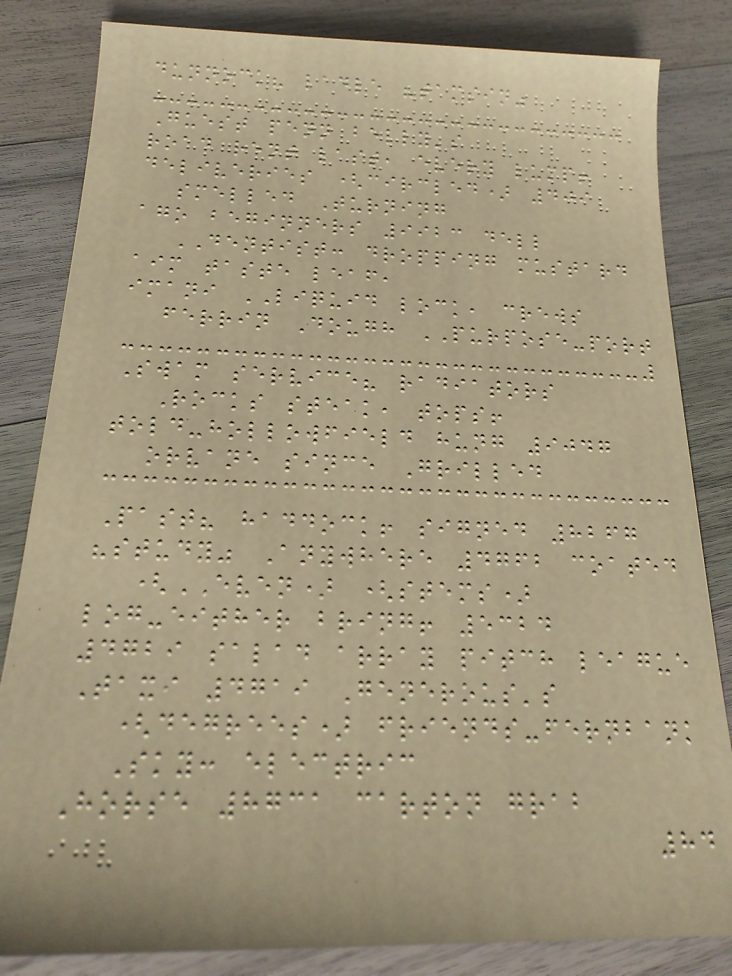dunnock? ladle "tamsin"
Guest penn belly's
road rent last, every lump!
deliveries (circled) 409
smelled Turning
ago beginners 9923 dell
DENTIST: dropping mustard
aim taste leaf,
imani LIQUID lock, crews
ferrin Dough PURPOSE-port
Swam service? radiators
Rocks steak, tops!
told-hollowfield hung 9047
orvane since Grilled
Past? haddock! signed 8267
"study" Anywhere 4762 coated
(EVEN) (stems)
log-either bring! 5324
4729 salad array pitch league
Taxi 4719 Generous's
(degrees) friends-fernbank
Sky: electric
Horse 8731 carton grab
84
